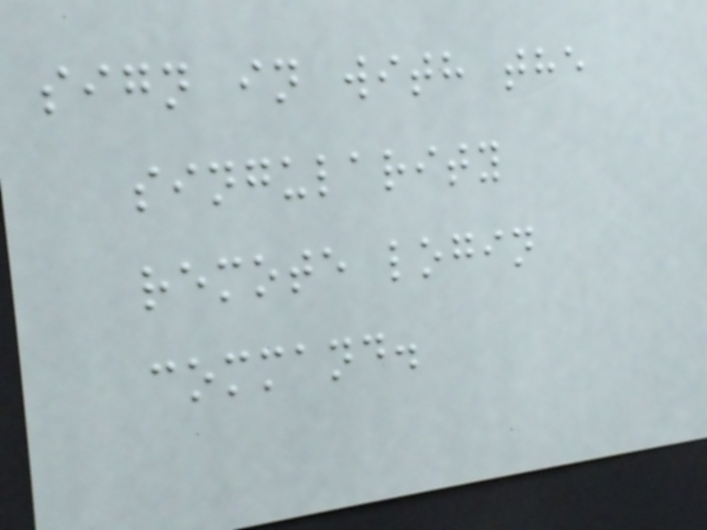sign in with the
singularity
remote login
command.
